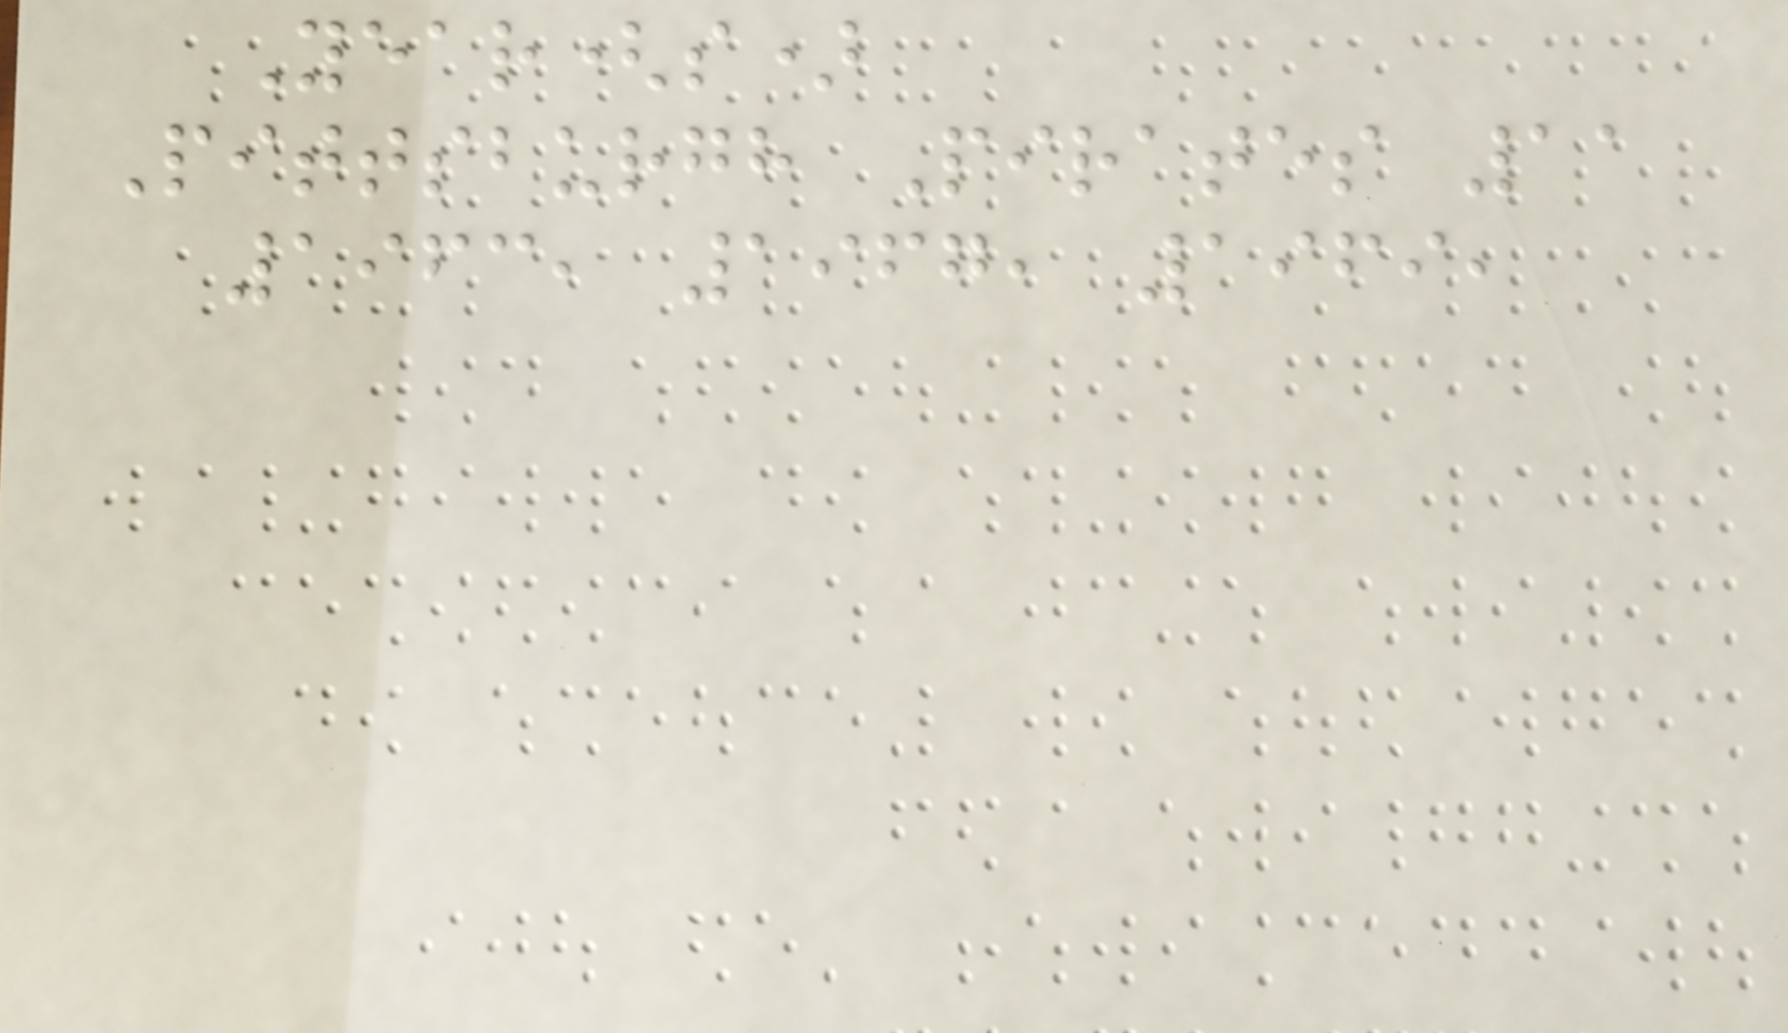Year(s)
Pittsburgh Pirates 11
1963, 1967, 1969,
